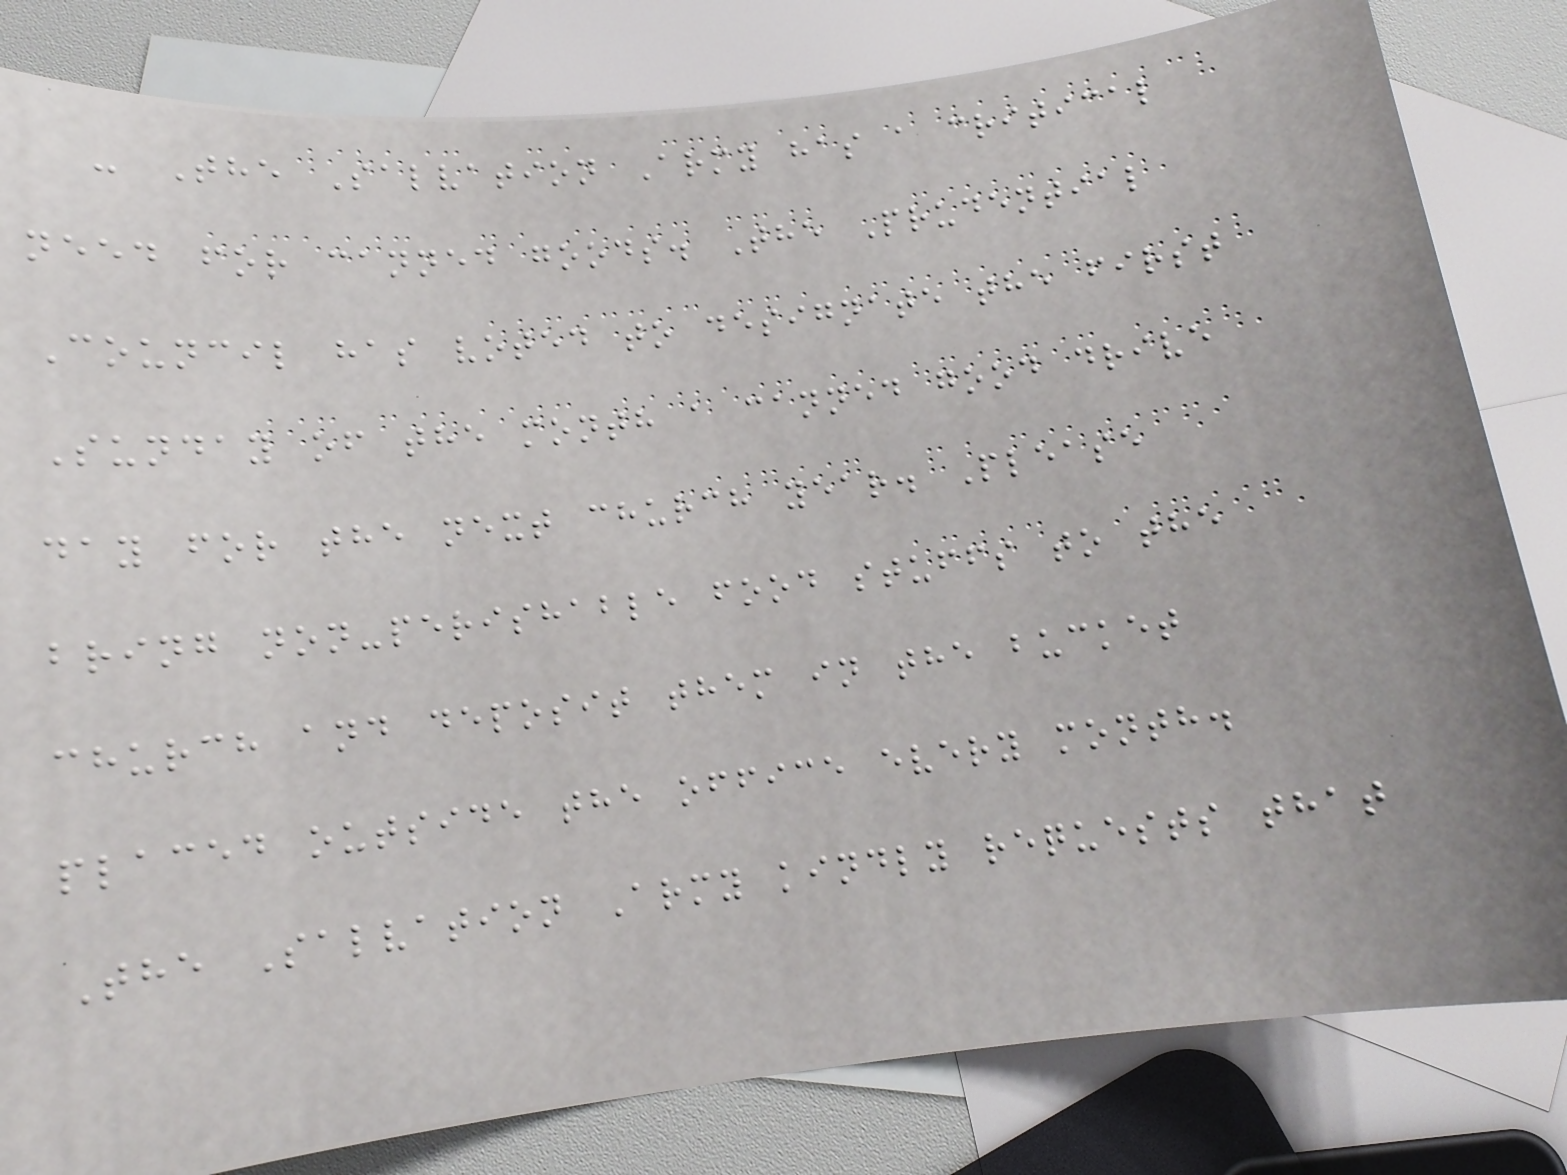- The Salvation Army has a critical
need for canned goods. The Prudential
Council has voted to designate the first
Sunday of the month a canned good drive
day for the next church year. Please
bring non-perishable food stuffs to the
church and deposit them in the bucket
placed outside the office every month.
The Salvation Army kindly requests that
